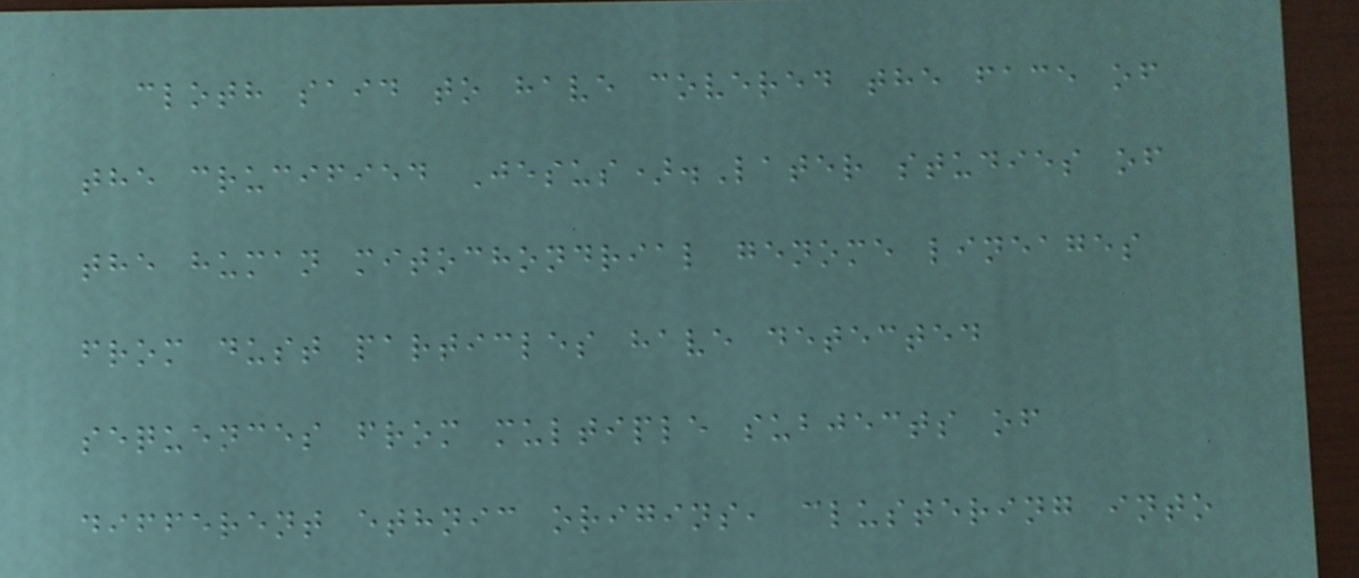cloth said to have covered the face of
the crucified Jesus).Later studies of
the human mitochondrial genome lineages
from dust particles have detected
sequences from multiple subjects of
different ethnic origins, clustering into
